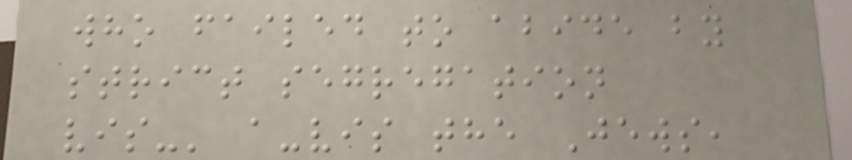who failed to abide by
strict segregation
vis-' a-vis the Jews,
